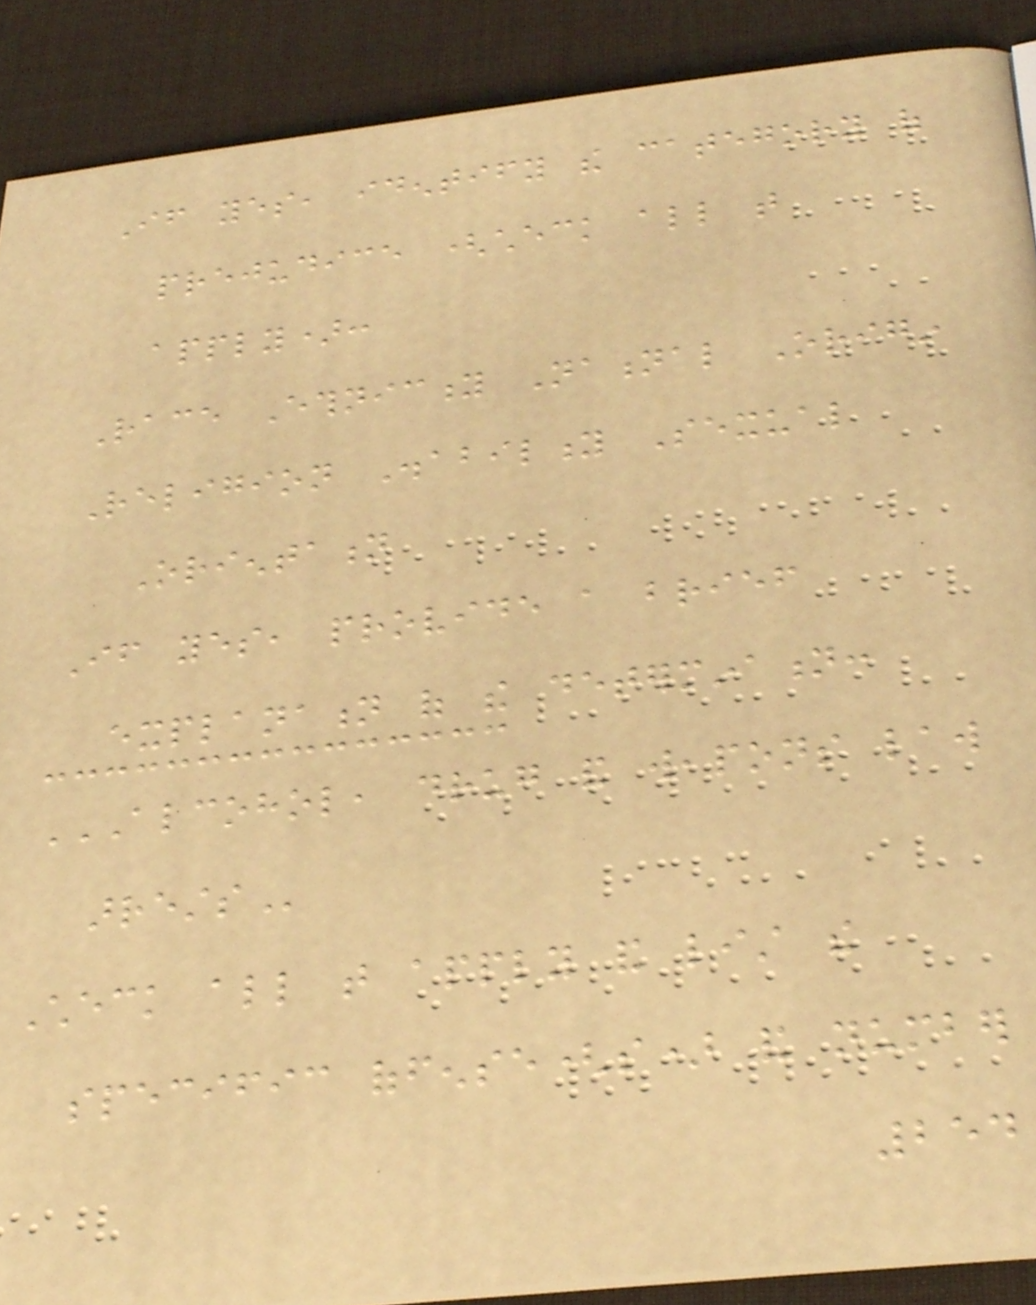If yes, identify the category of
prejudice (check all that
apply):
Race Ethnicity National Origin
Religion Disability Sexual
Orientation
If yes, provide a brief
explanation of the determination:
ALCOHOL, DRUG AND WEAPONS LAW
ARRESTS
Check all that apply and list the
specific offense(s) and number
254
